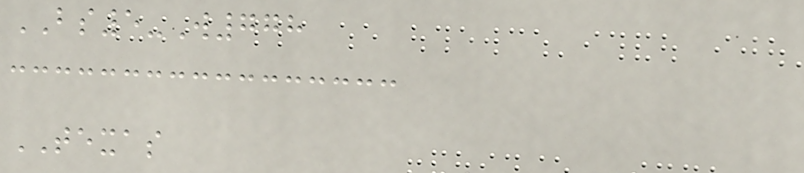BS5-W778
TEXAS
